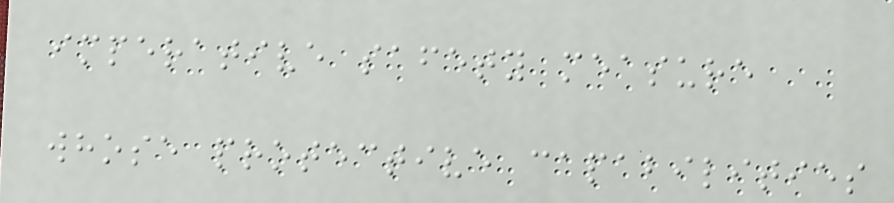imperative safety measure
whose protective capabilities
